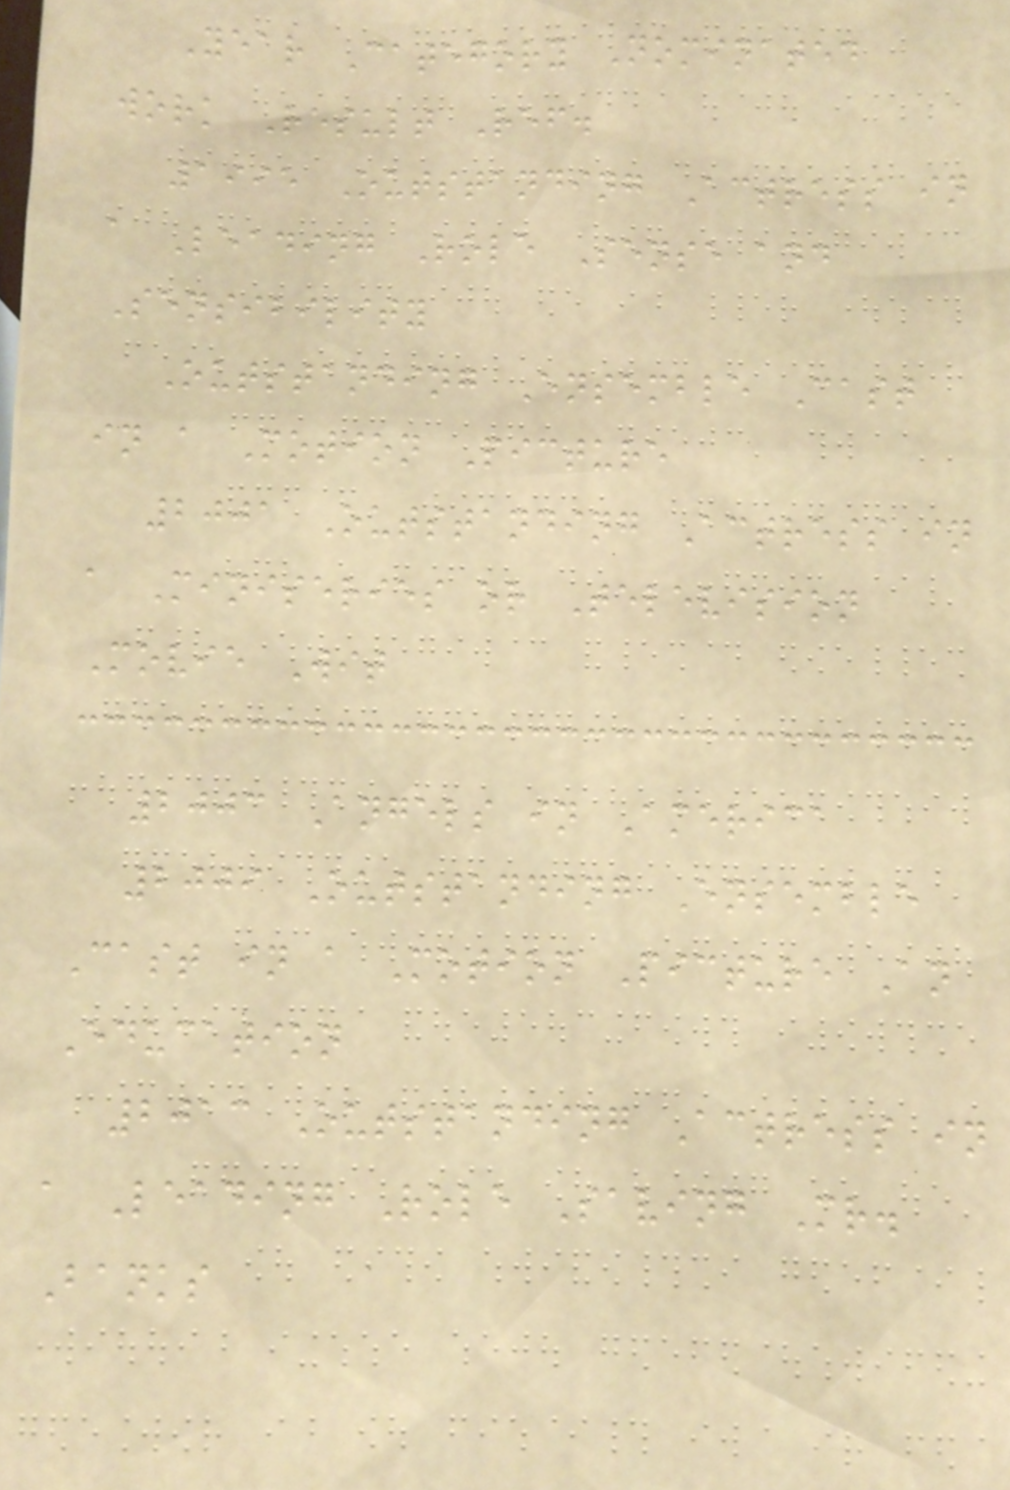Year Category Nominated
work Result Ref.
1995 Outstanding Actress in
a Leading Role Sense and
Sensibility
Outstanding Ensemble Cast
in a Motion Picture
2001 Outstanding Actress in
a Miniseries or Television
Movie Wit
2003 Angels in America
2009 Outstanding Ensemble
Cast in a Motion Picture An
Education
2013 Outstanding Actress in
a Leading Role Saving Mr.
Banks
